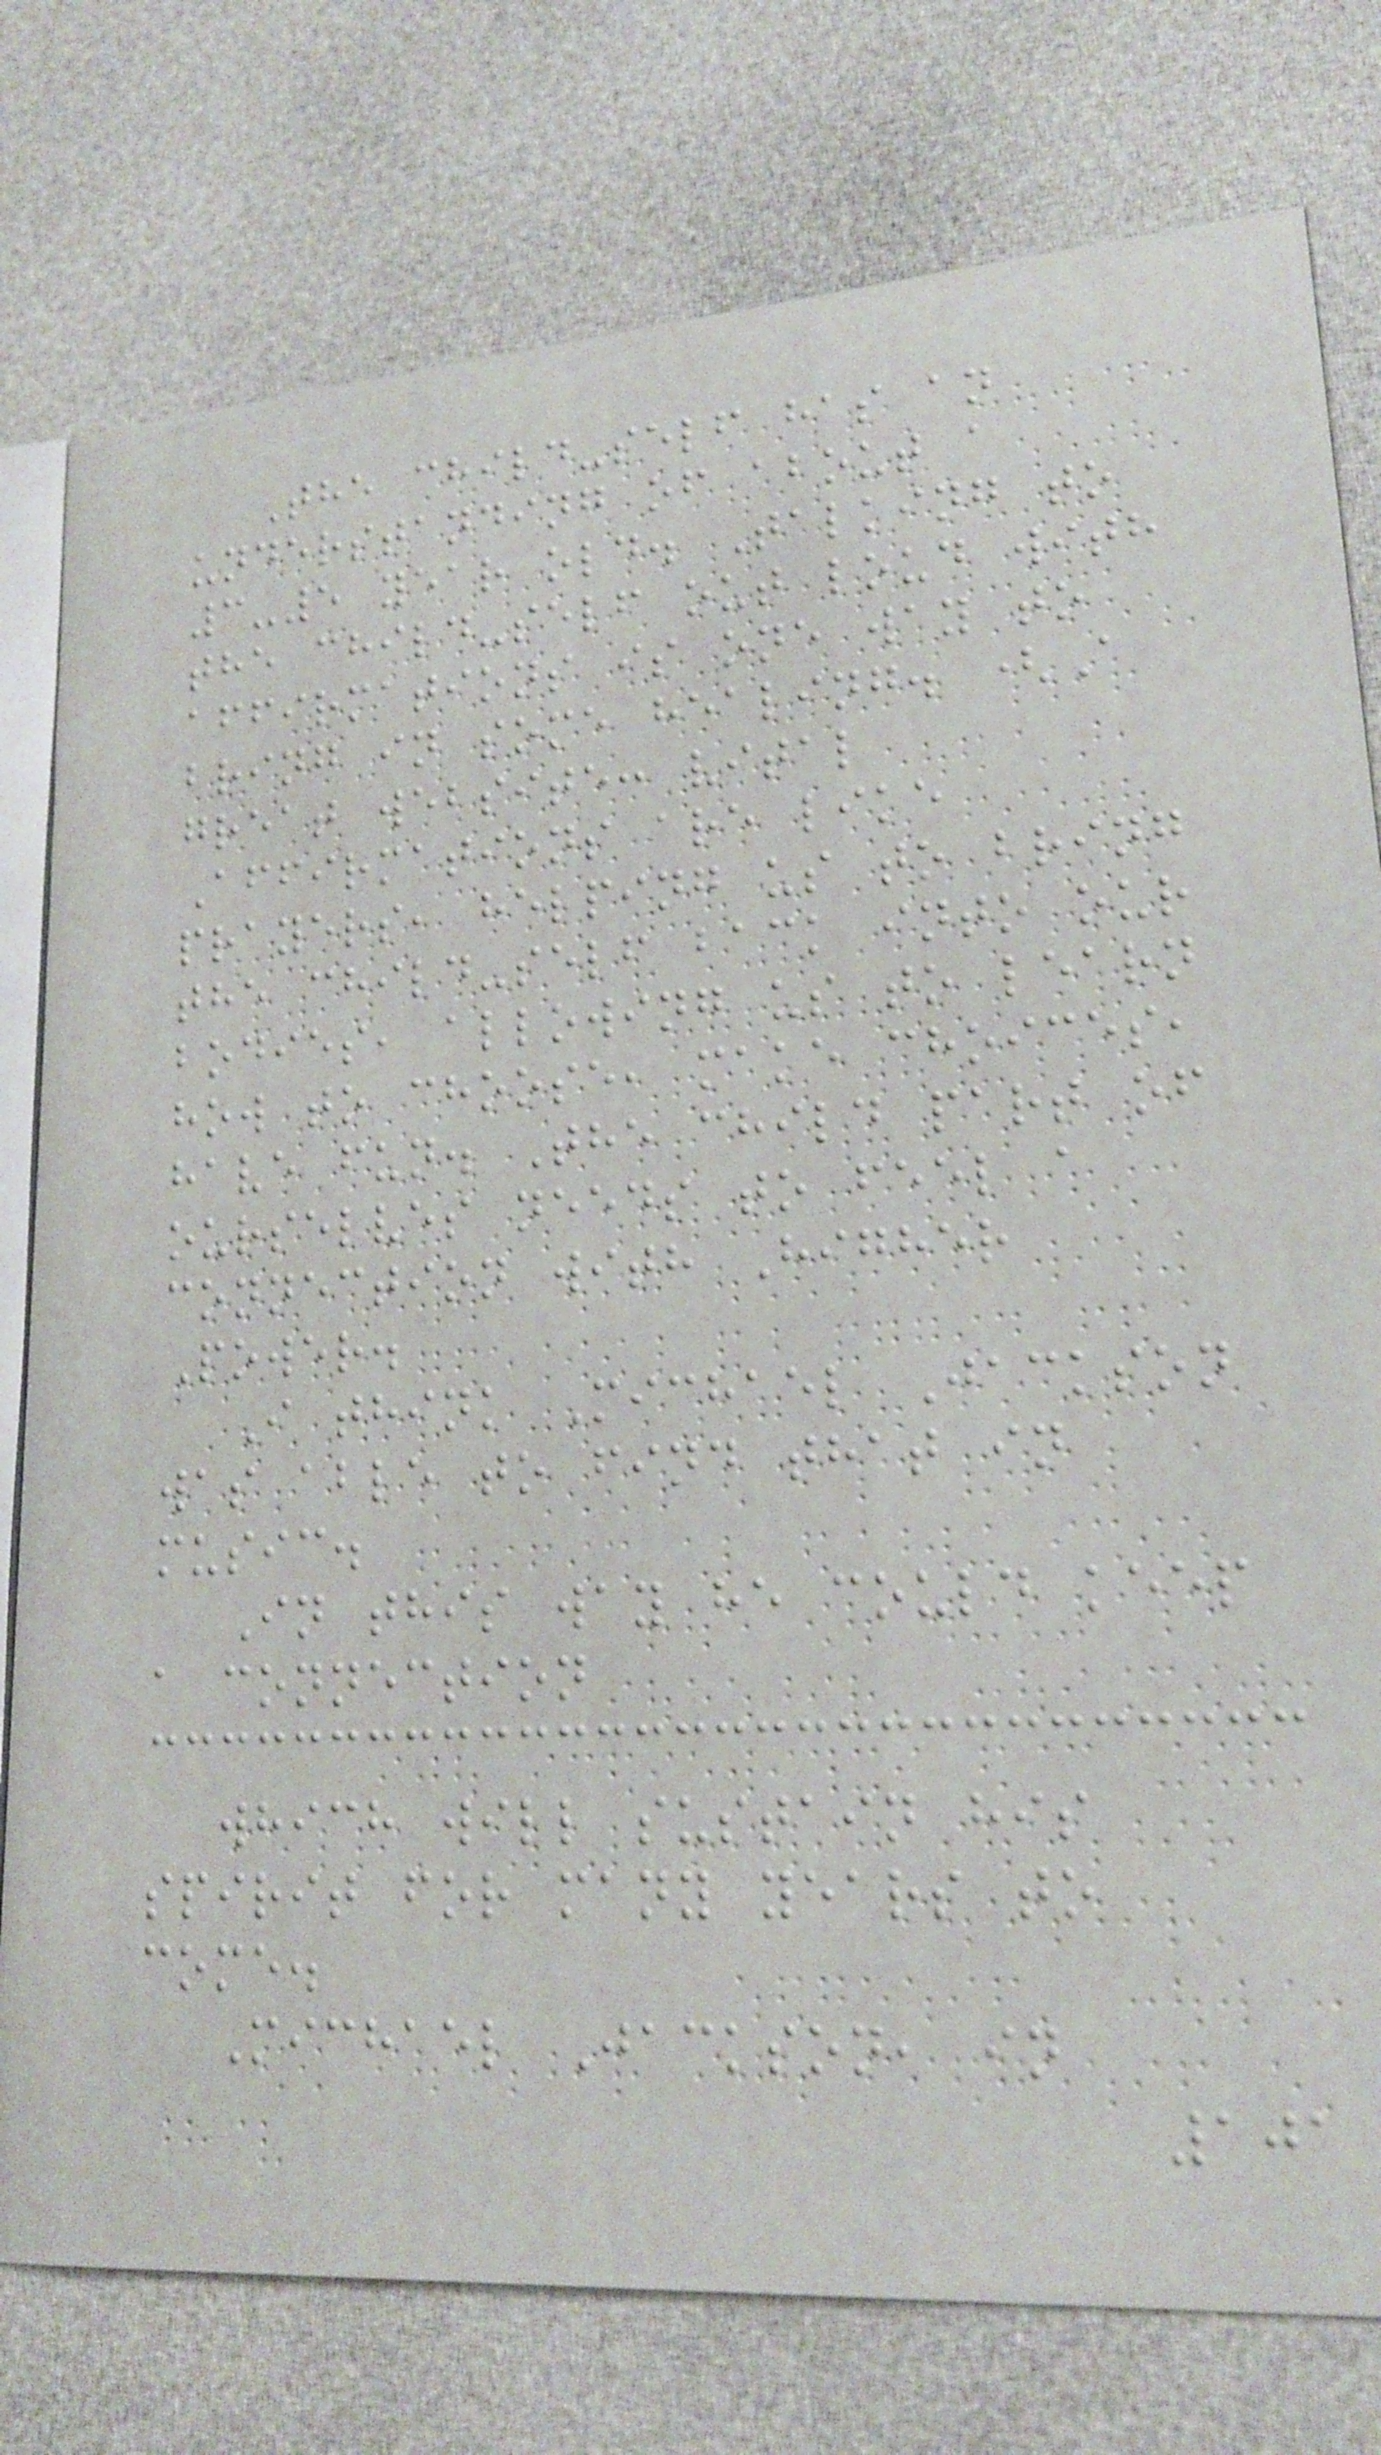The child-self has an
understanding of about a
3-5 year old. Talking to
the child-self out loud with
affirmations is one way to
bring in some healing. (A
great website: vital
Affirmations are like
prayers, helping us to bring
the child-self back into our
bodies, allowing us to learn
how to choose, make choices,
have fun. The child part of
ourselves needs to feel a
connection with Higher
Power.
I think Michael Jackson
was able to find that in
music.
In this way he could keep
a connection
which will sustain his
spirit for many years to
come.
Michael Jackson, in
101
